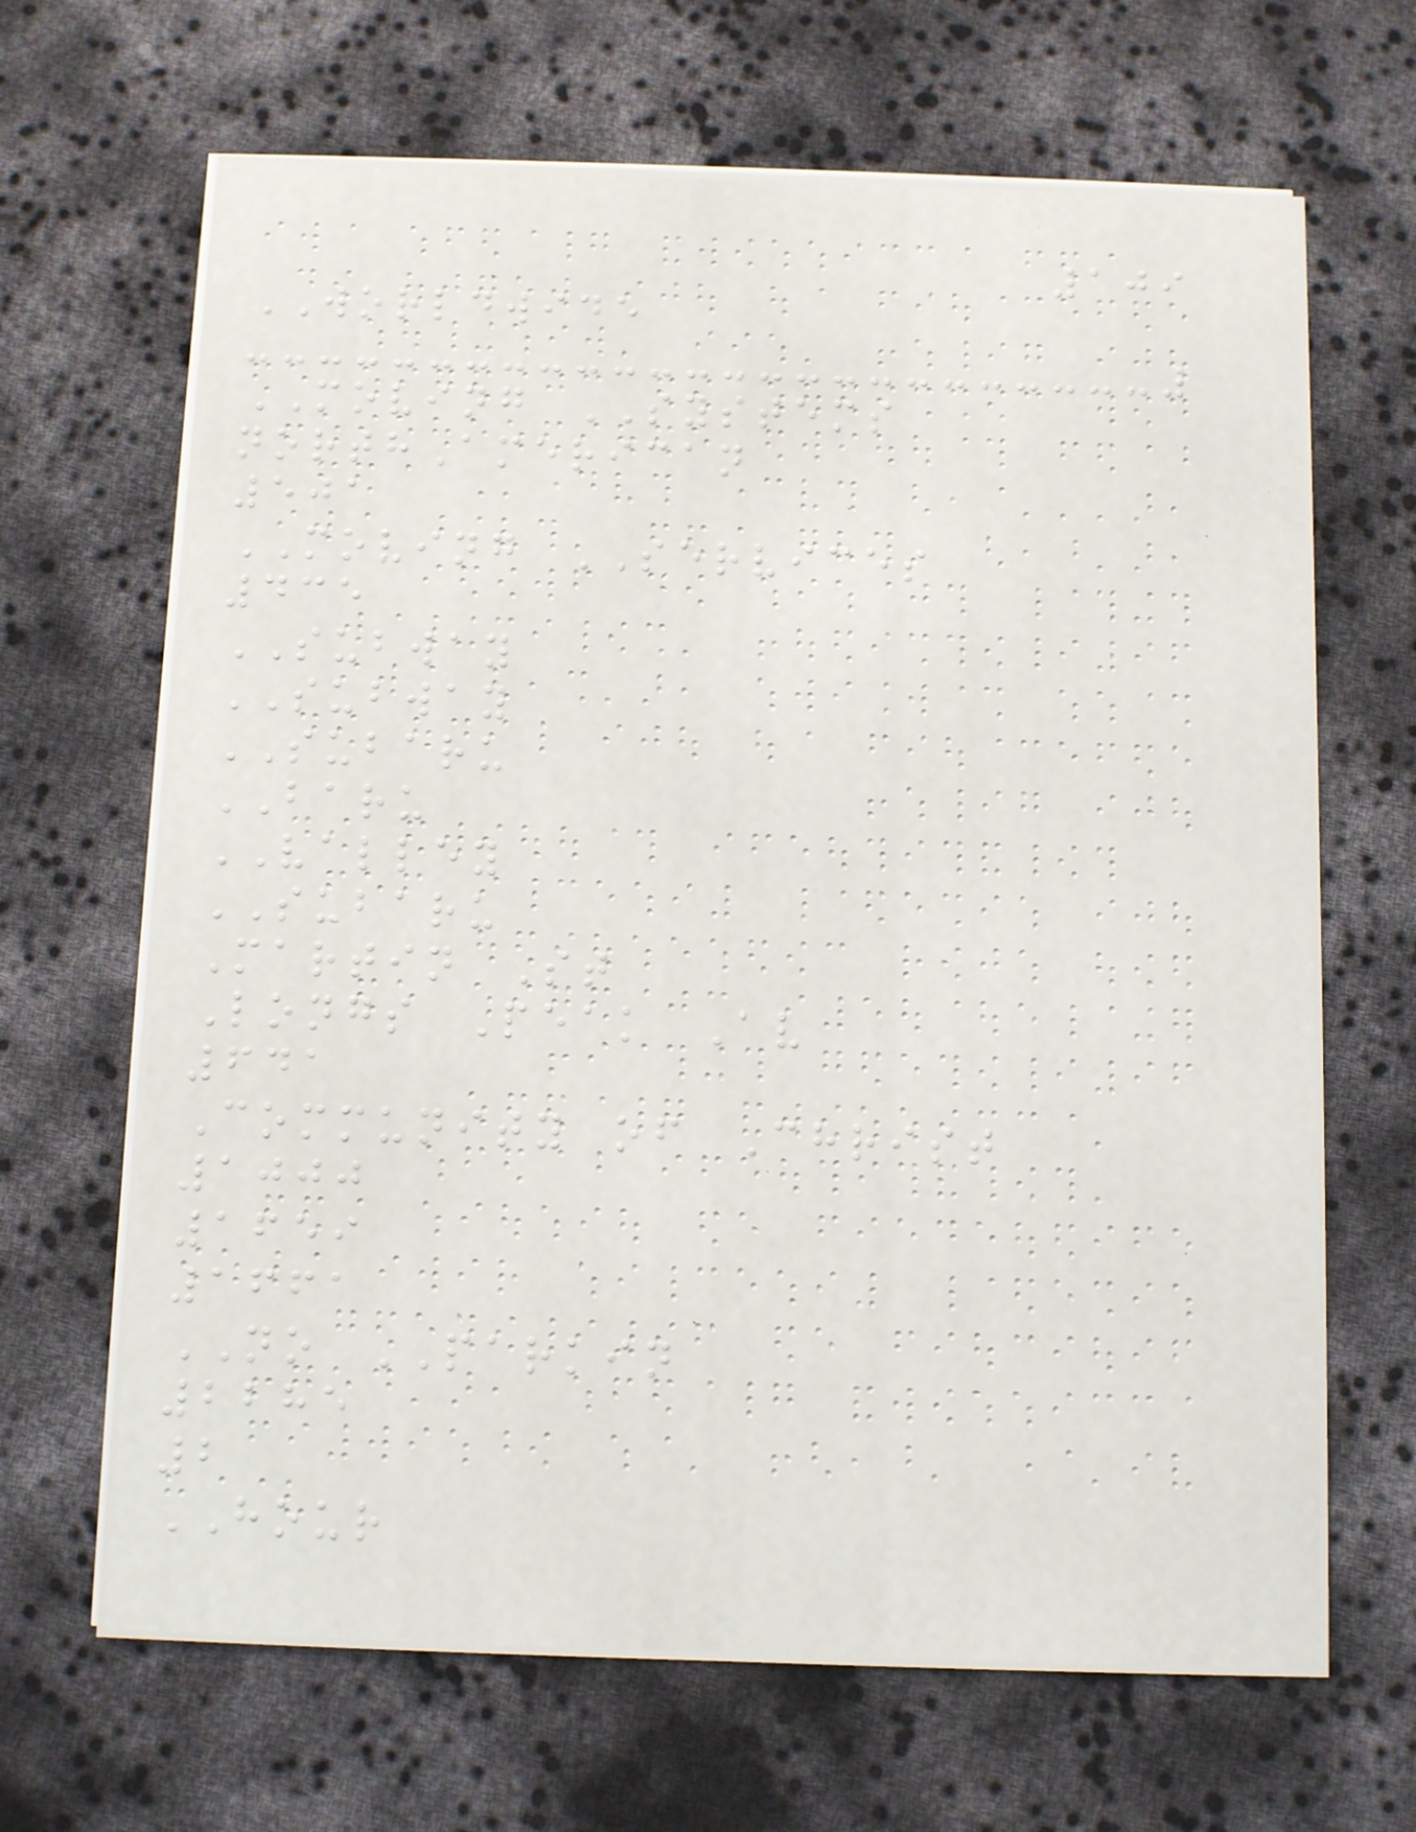109
WORLDWIDE
MOVING SYSTEMS
northAmerican
501
MOVING SERVICES
435
SUBWAY
SUBWAY
SUBARU
BARU
VALLEY
SUBARU
Martin St
Longs Peak Av
641
Community of Christ
1000
1659
1661
NO PARKIN
2285
2
HOUR
